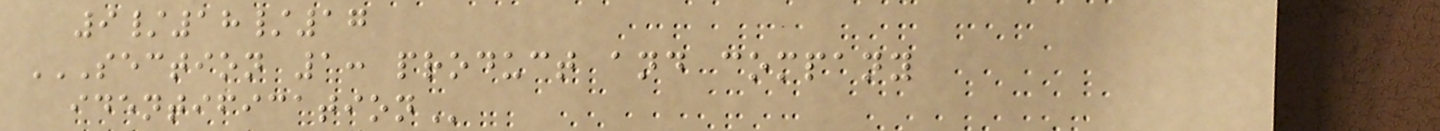9/18/17
SECTION 1: PRODUCT AND COMPANY
IDENTIFICATION
